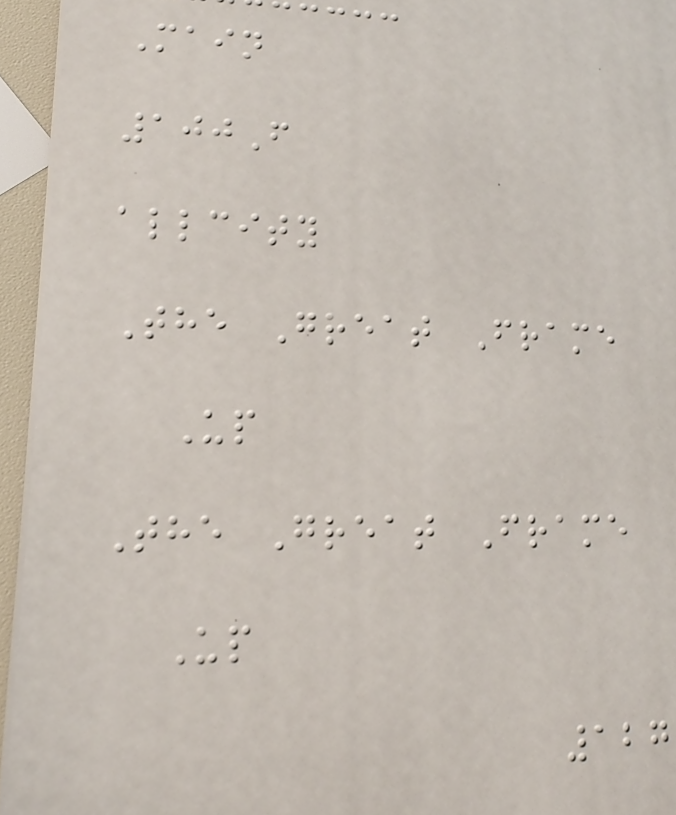Main
100F
allcity
The Great Frame
Up
The Great Frame
Up
127
